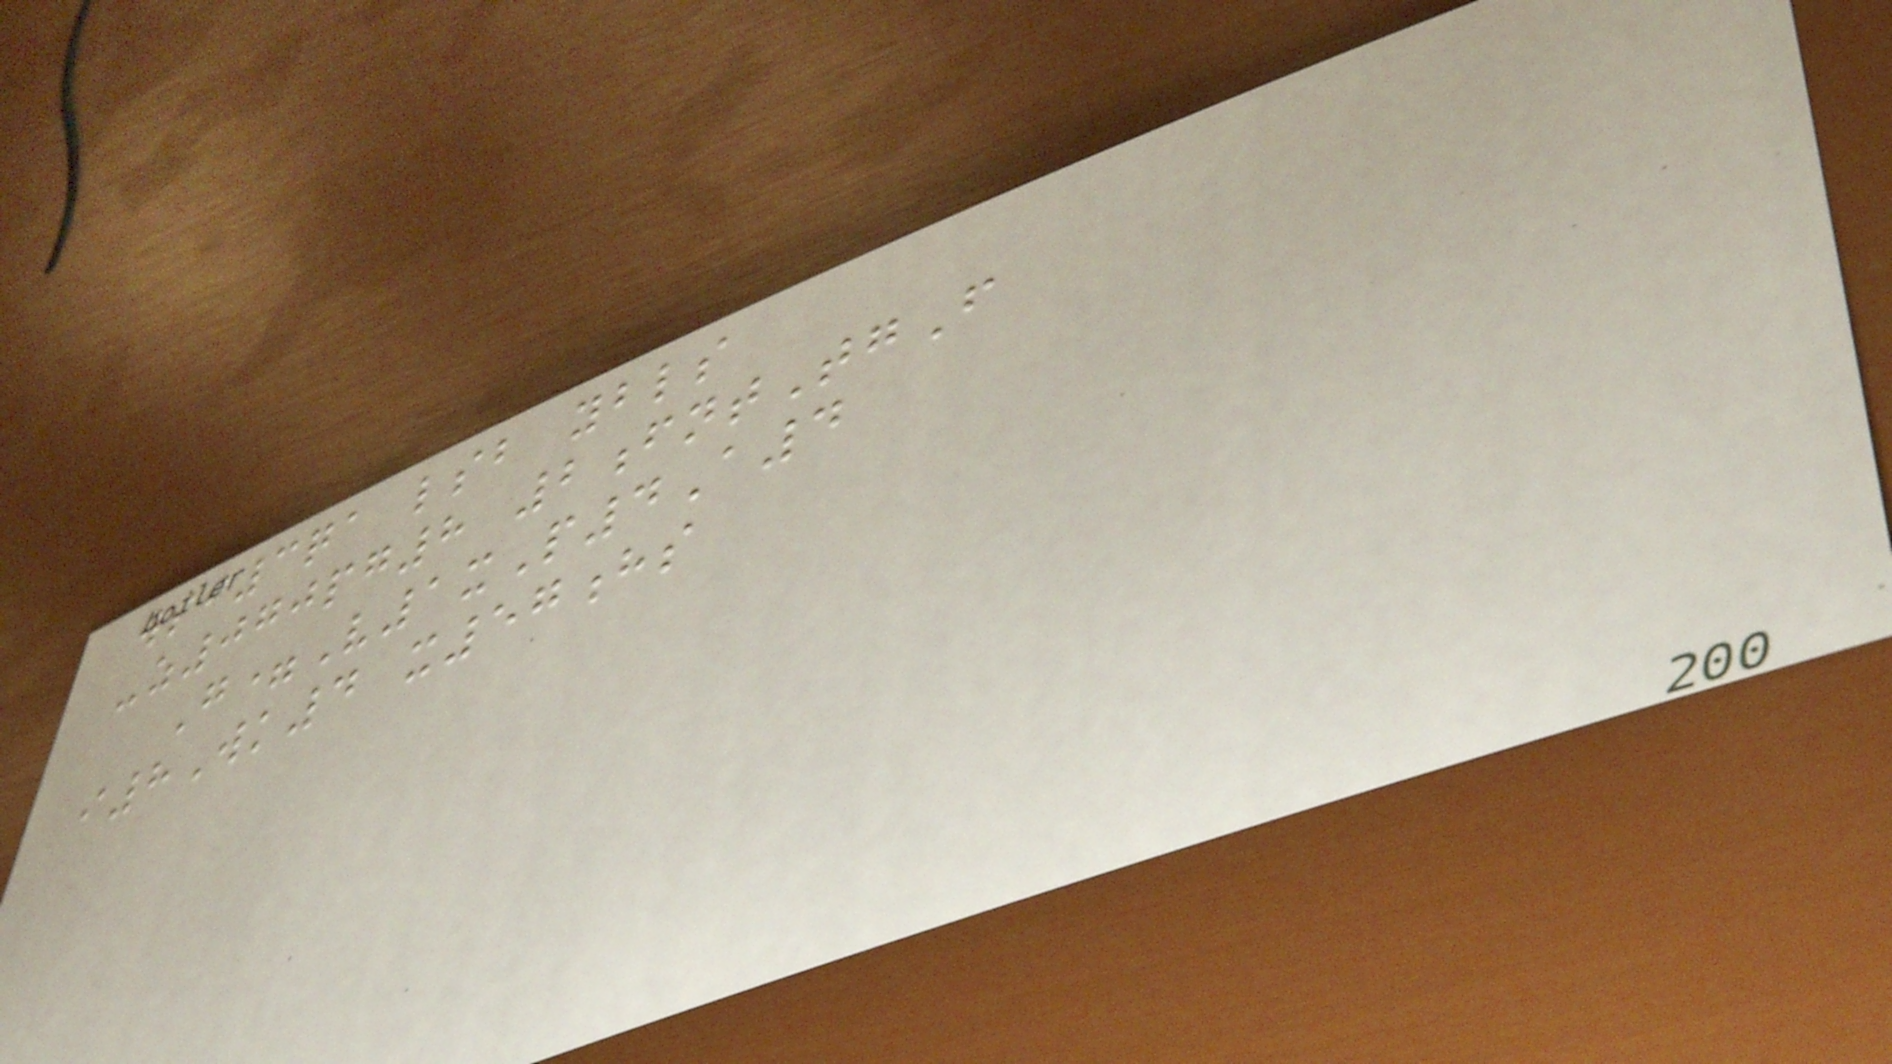wsi3qa lsb ybls
-z070pg8 2fntTgF
G=V1xP4A4
i8Wk4 x57hs
